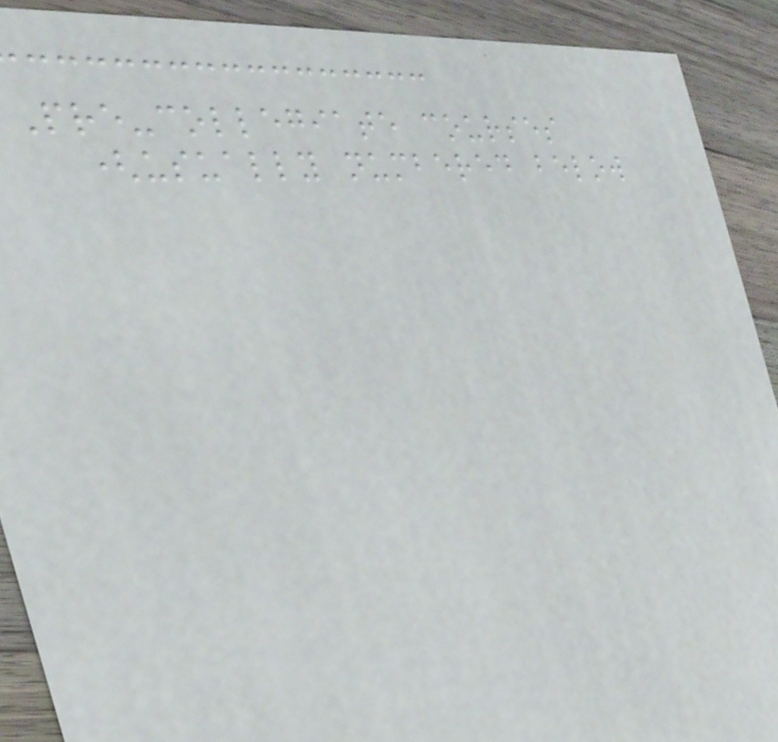Pre-collegiate courses
(usually numbered below
